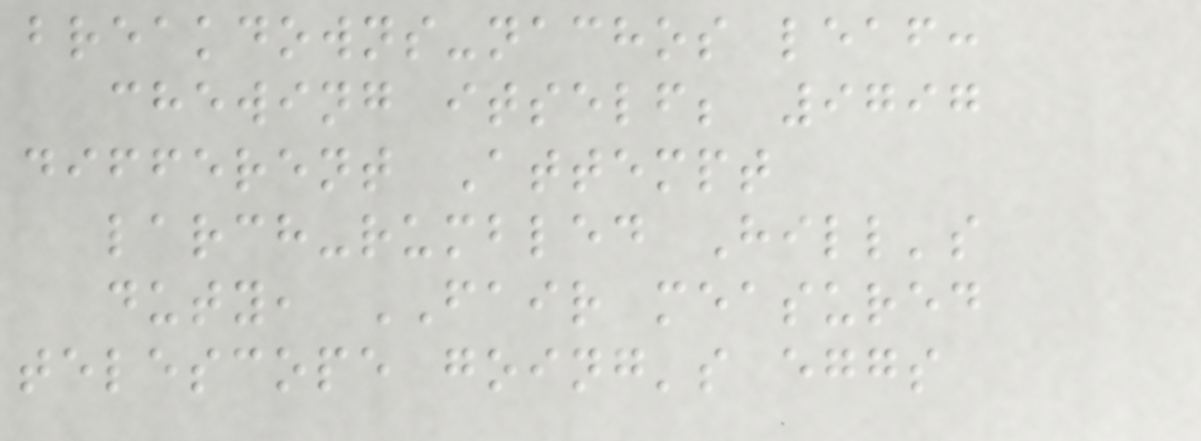breakdowns-nachos leaf:
chewing itself; 9797
different Attempt
larch-rumbled Hill's
duty, FAIR measured
telescope going's eggs
